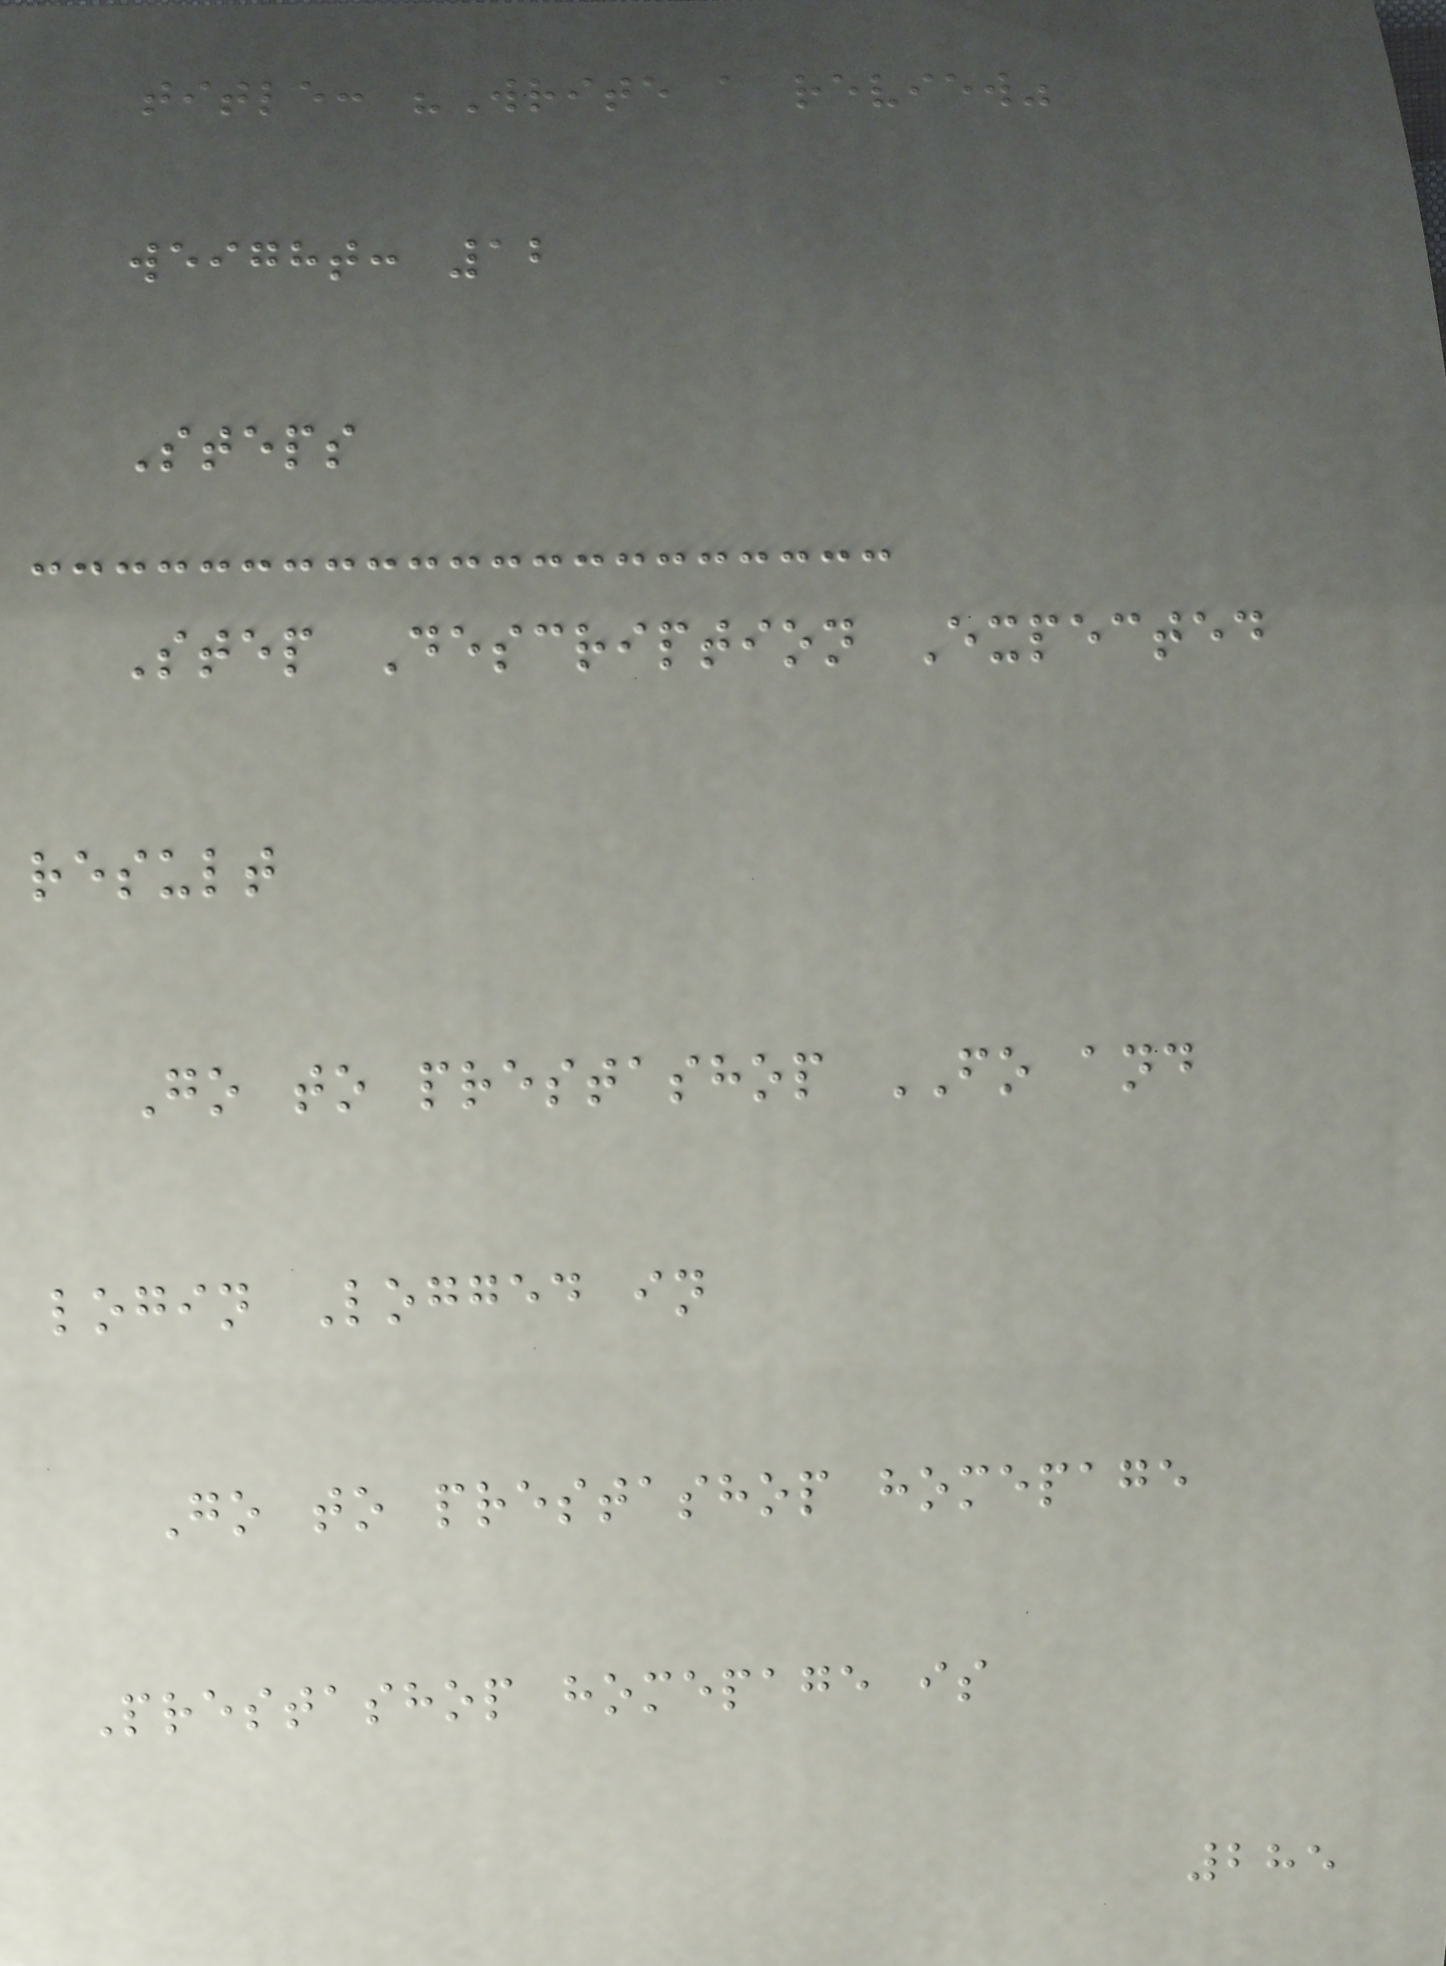title: "Write a review"
weight: 12
Steps
Step Description Expected
result
Go to prestashop FO and
login Logged in
Go to prestashop homepage
Prestashop homepage is
285
